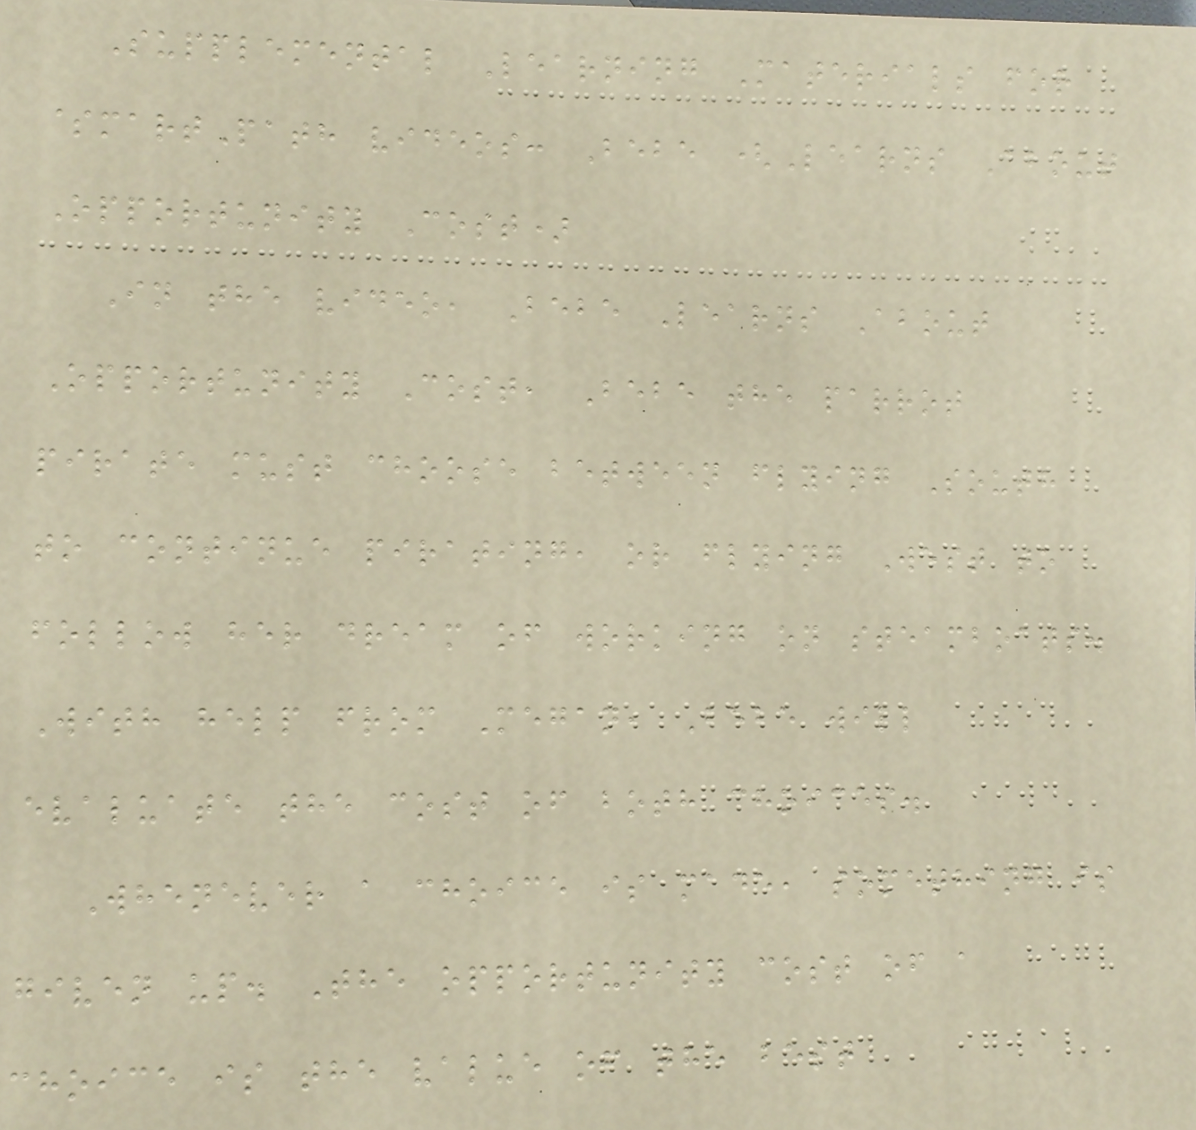Supplemental Learning Materials for
$martPath videos: Bebe (Learns About
Opportunity Cost)
In the video, Bebe Learns About
Opportunity Cost, Bebe the parrot
pirate must choose between flying South
to continue pirating, or flying West to
follow her dream of working on steamboats.
With help from Megan, Bebe will
evaluate the cost of both choices.
Whenever a choice is made, something is
given up. The opportunity cost of a
choice is the value of the best
